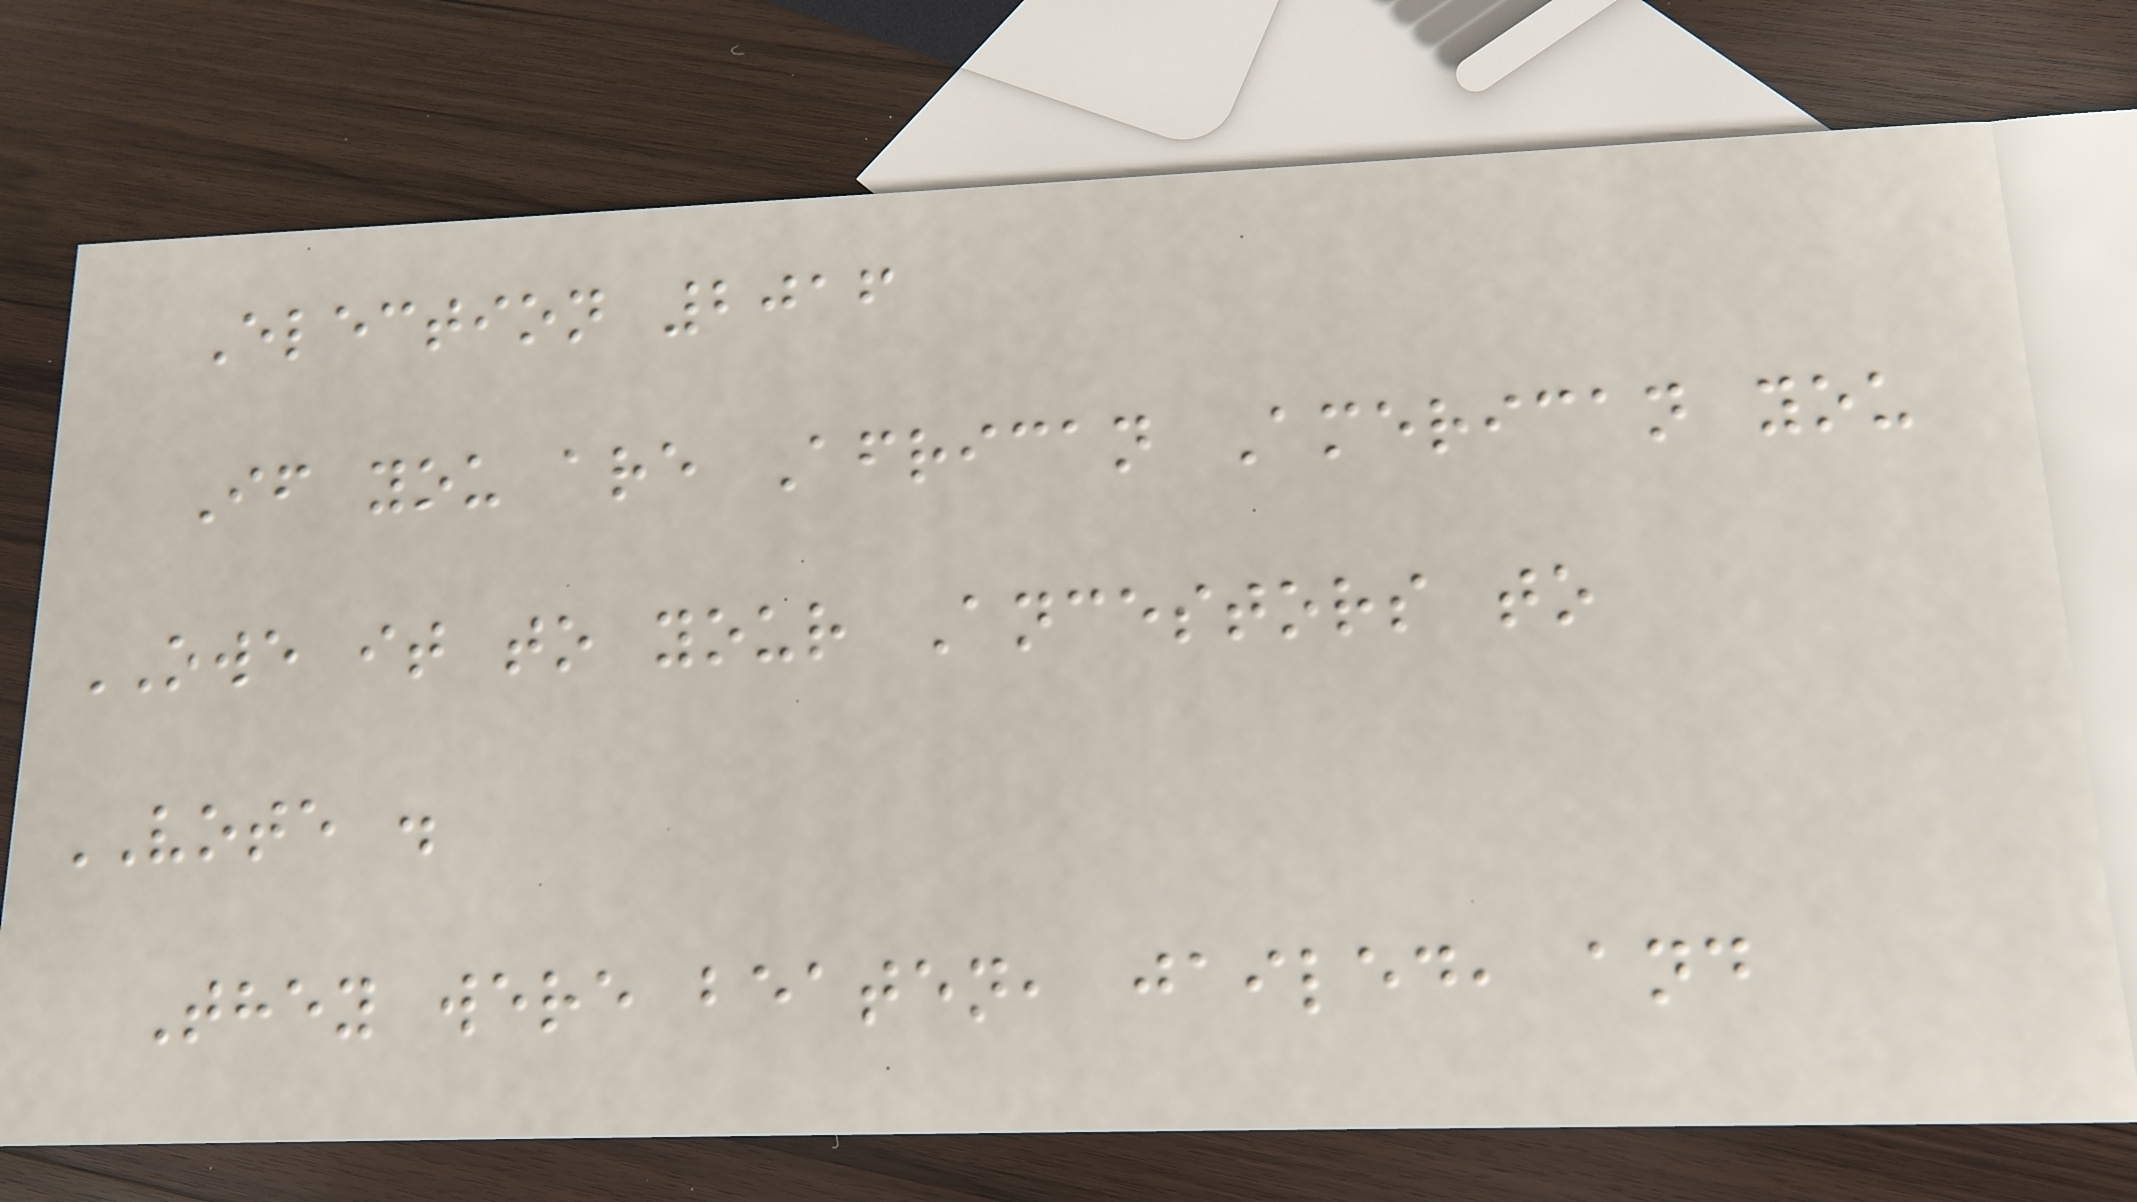Election 2016
If you are African American you
OWE it to your Ancestors to
VOTE .
They were beaten, jailed, and
